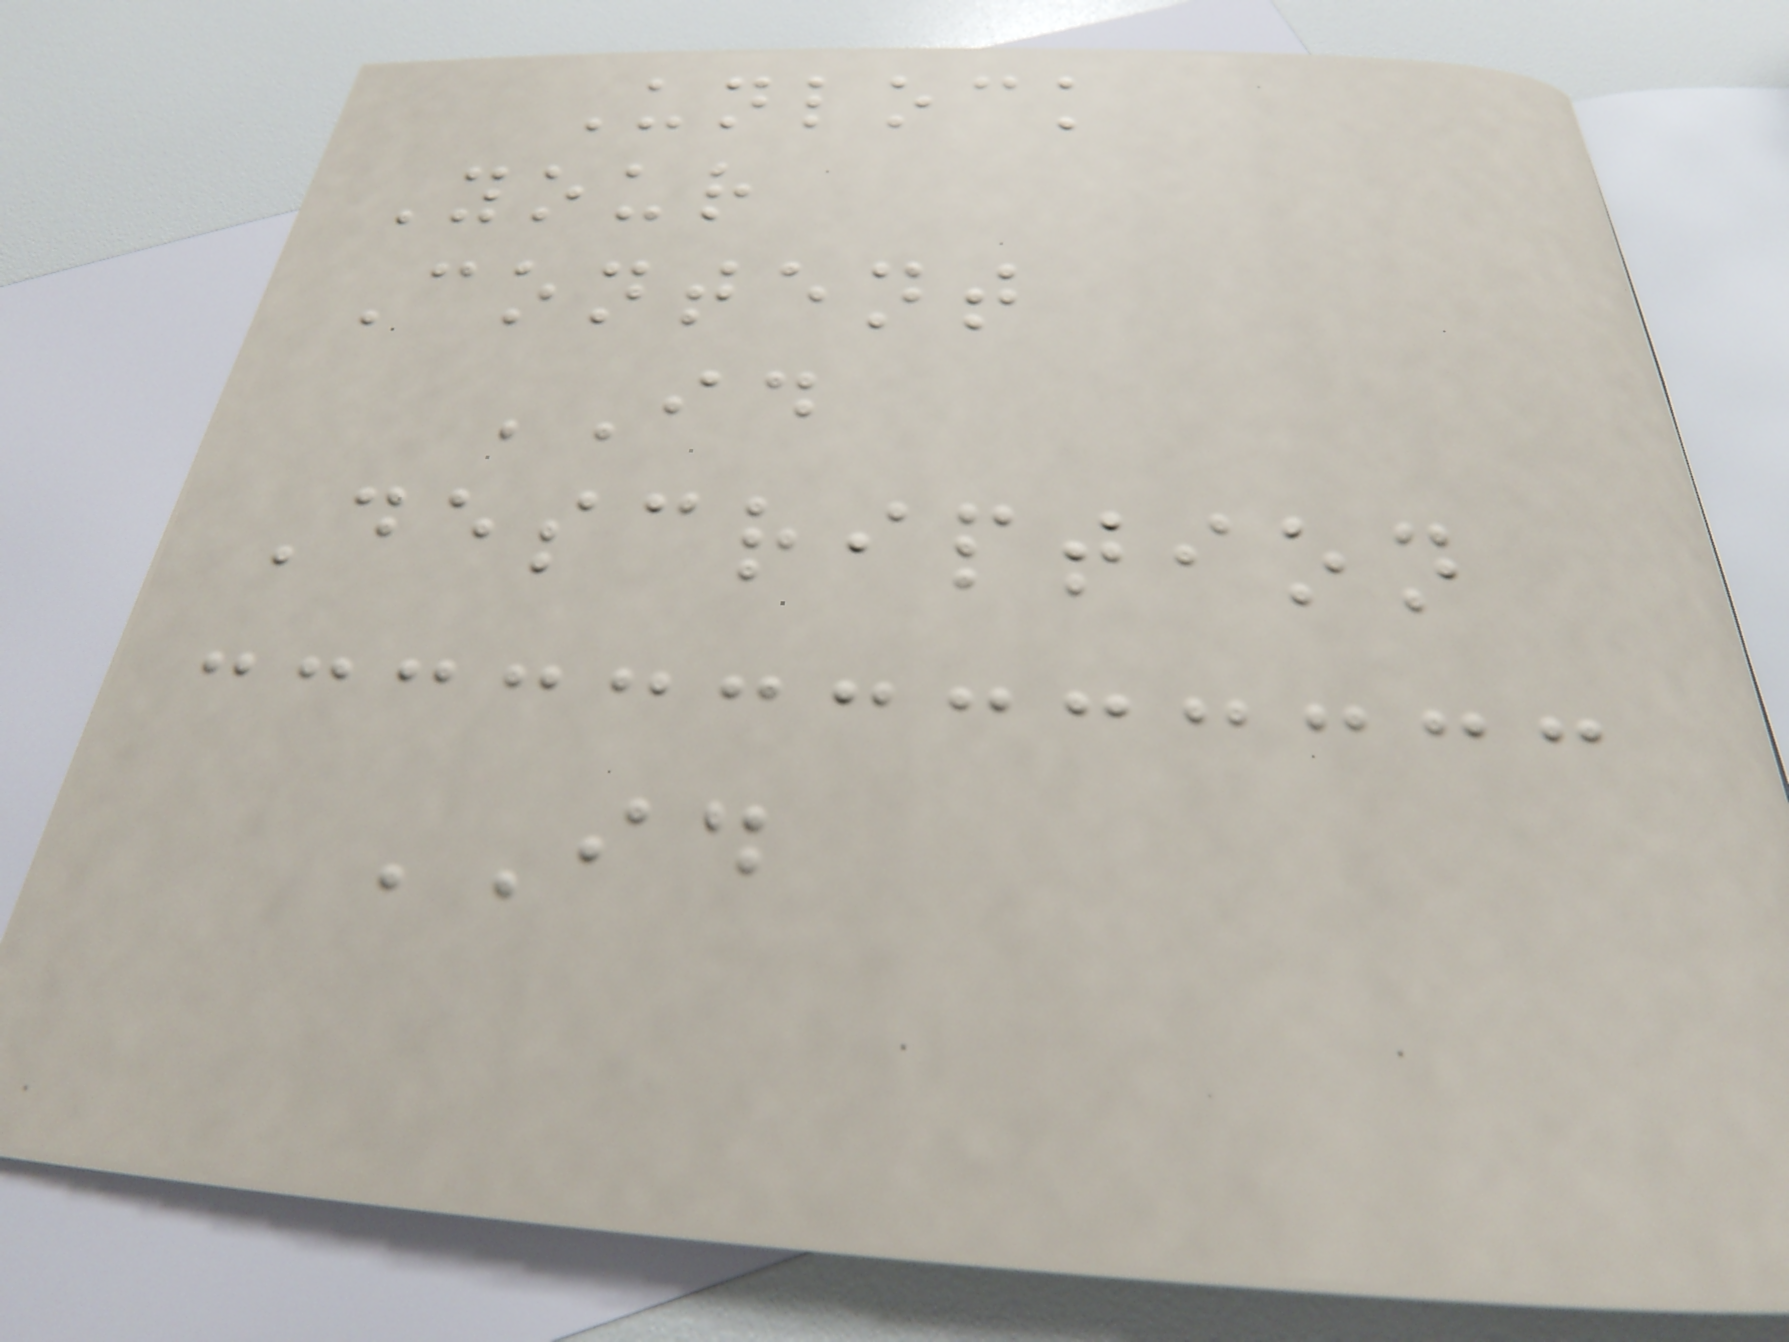Unlock
Your
Content
ID
Description
ID
